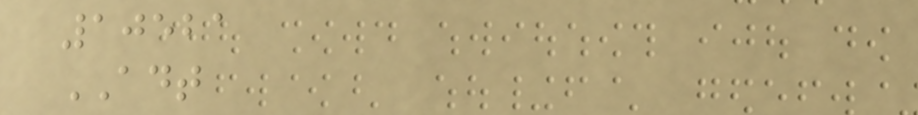10521
ADT
